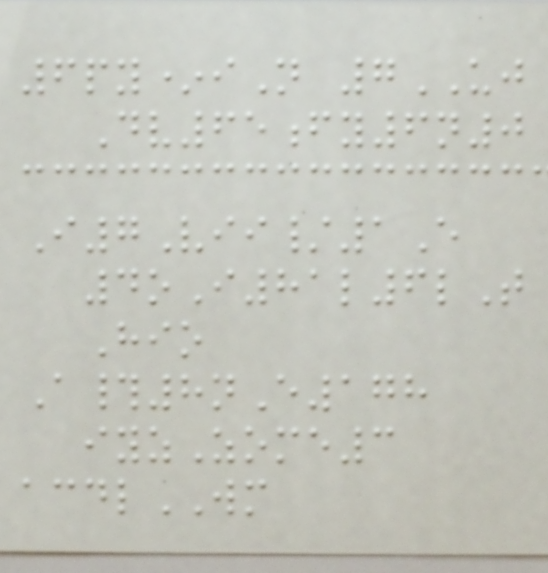6py*iN 7UJ
Dv65fy6n0
I7Vii/1E
4oI81l6lT
Hio
A#8nE178
iyzZome3
acdlWM
